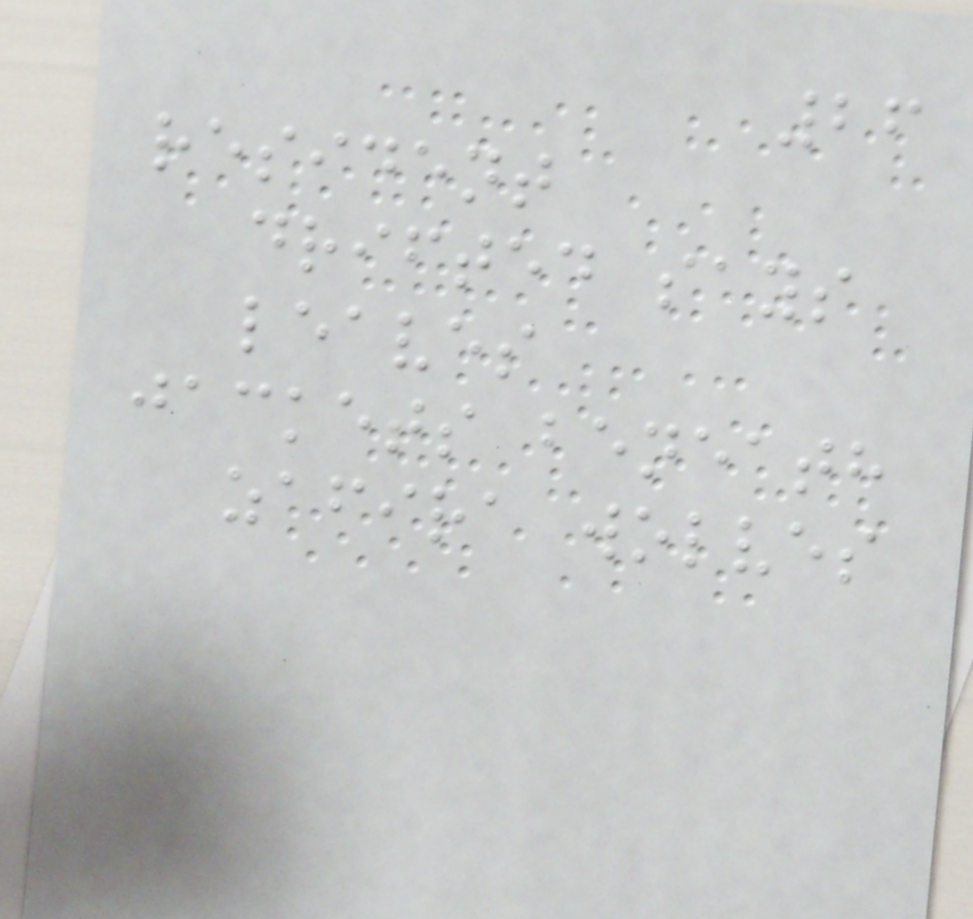26
resident
drifted says
leaves
jackets beneath
zafira wolves
